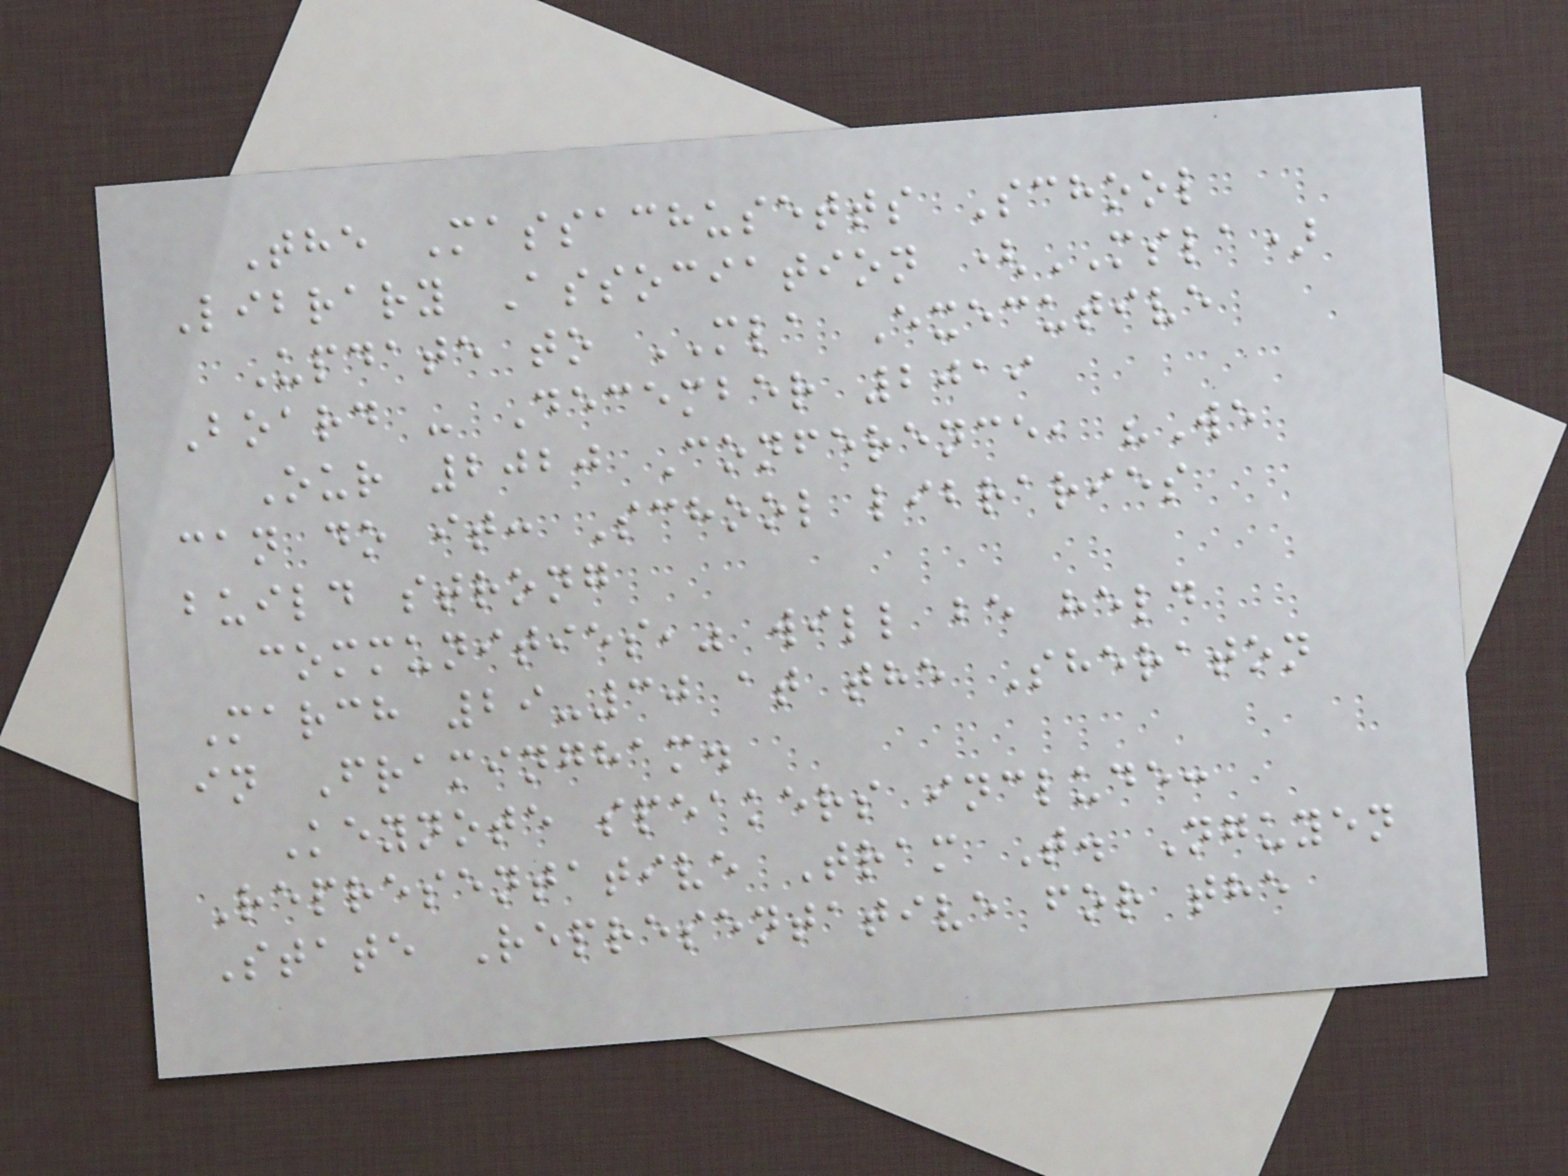The Massachusetts School
Library Association (MSLA)
Update to MLA Executive
Board - December 2019
Our 2020 Conference, "We
can do it: School libraries
build strong
communities," will be held
March 29-30 at the Sheraton
in Framingham.
Keynote speakers include:
Representative Tram T. Nguyen
State Representative for the
